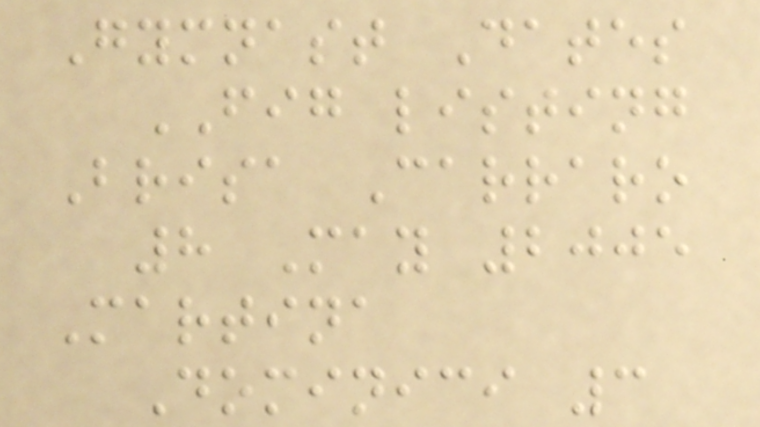Gymnast Dates
FIG listing
Brisa Carraro
8 May 2005
Martina
Dominici 3
